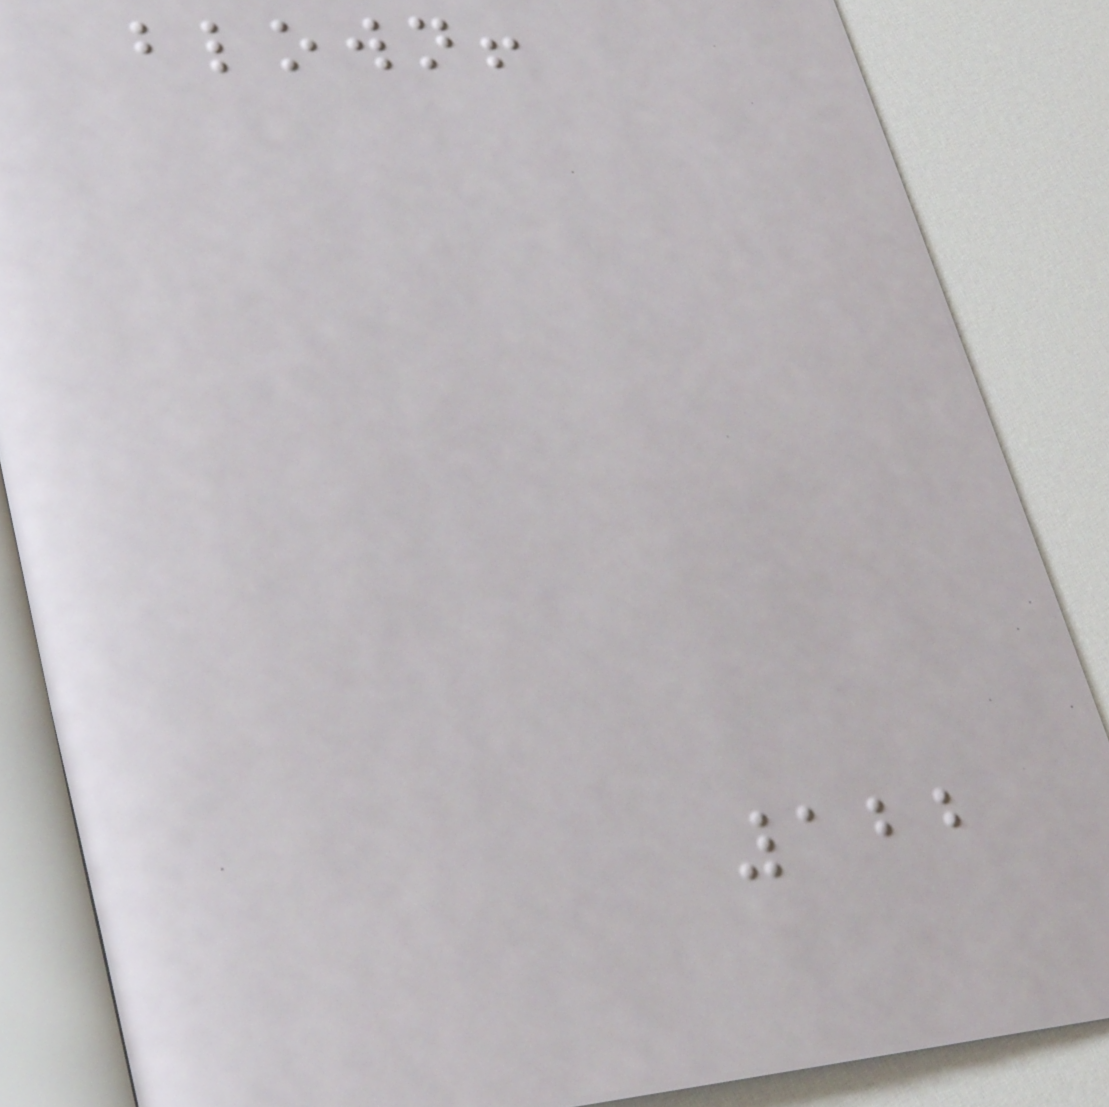blown!
122
